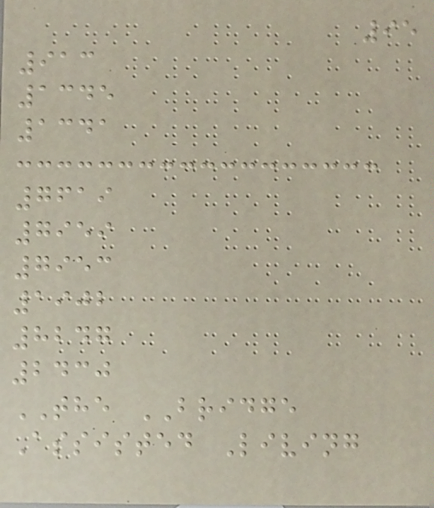95
913
1345
1341
7619
7959
7953
1902
8247
2430
THE BRIDGE
Assisted Living
